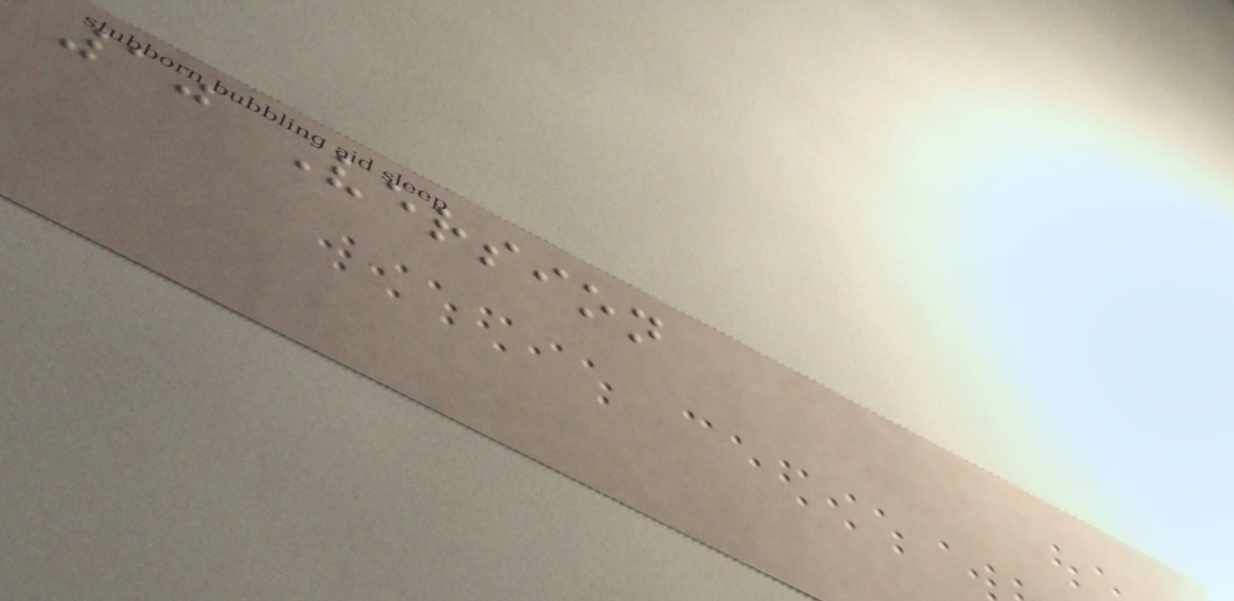10 Version
